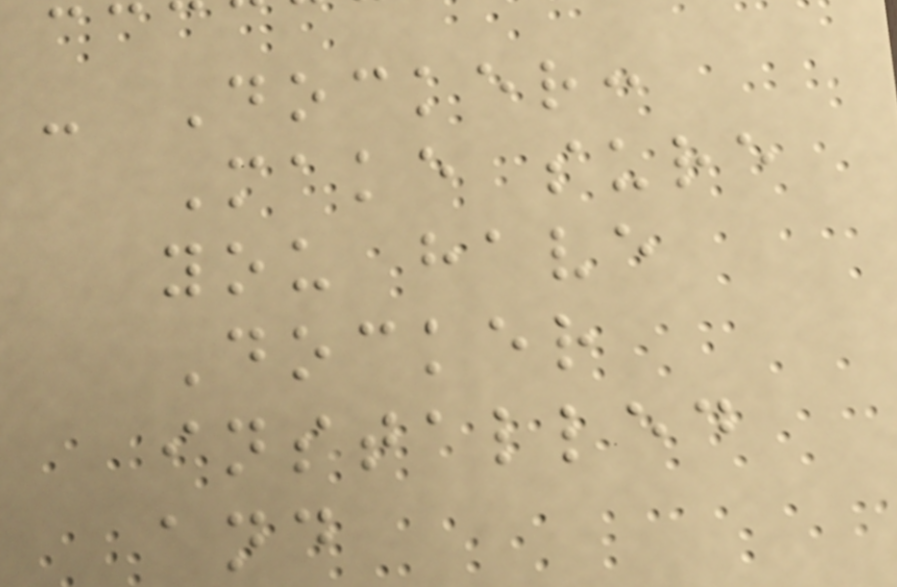- Docker:
Make sure
you have
Docker
installed
and
